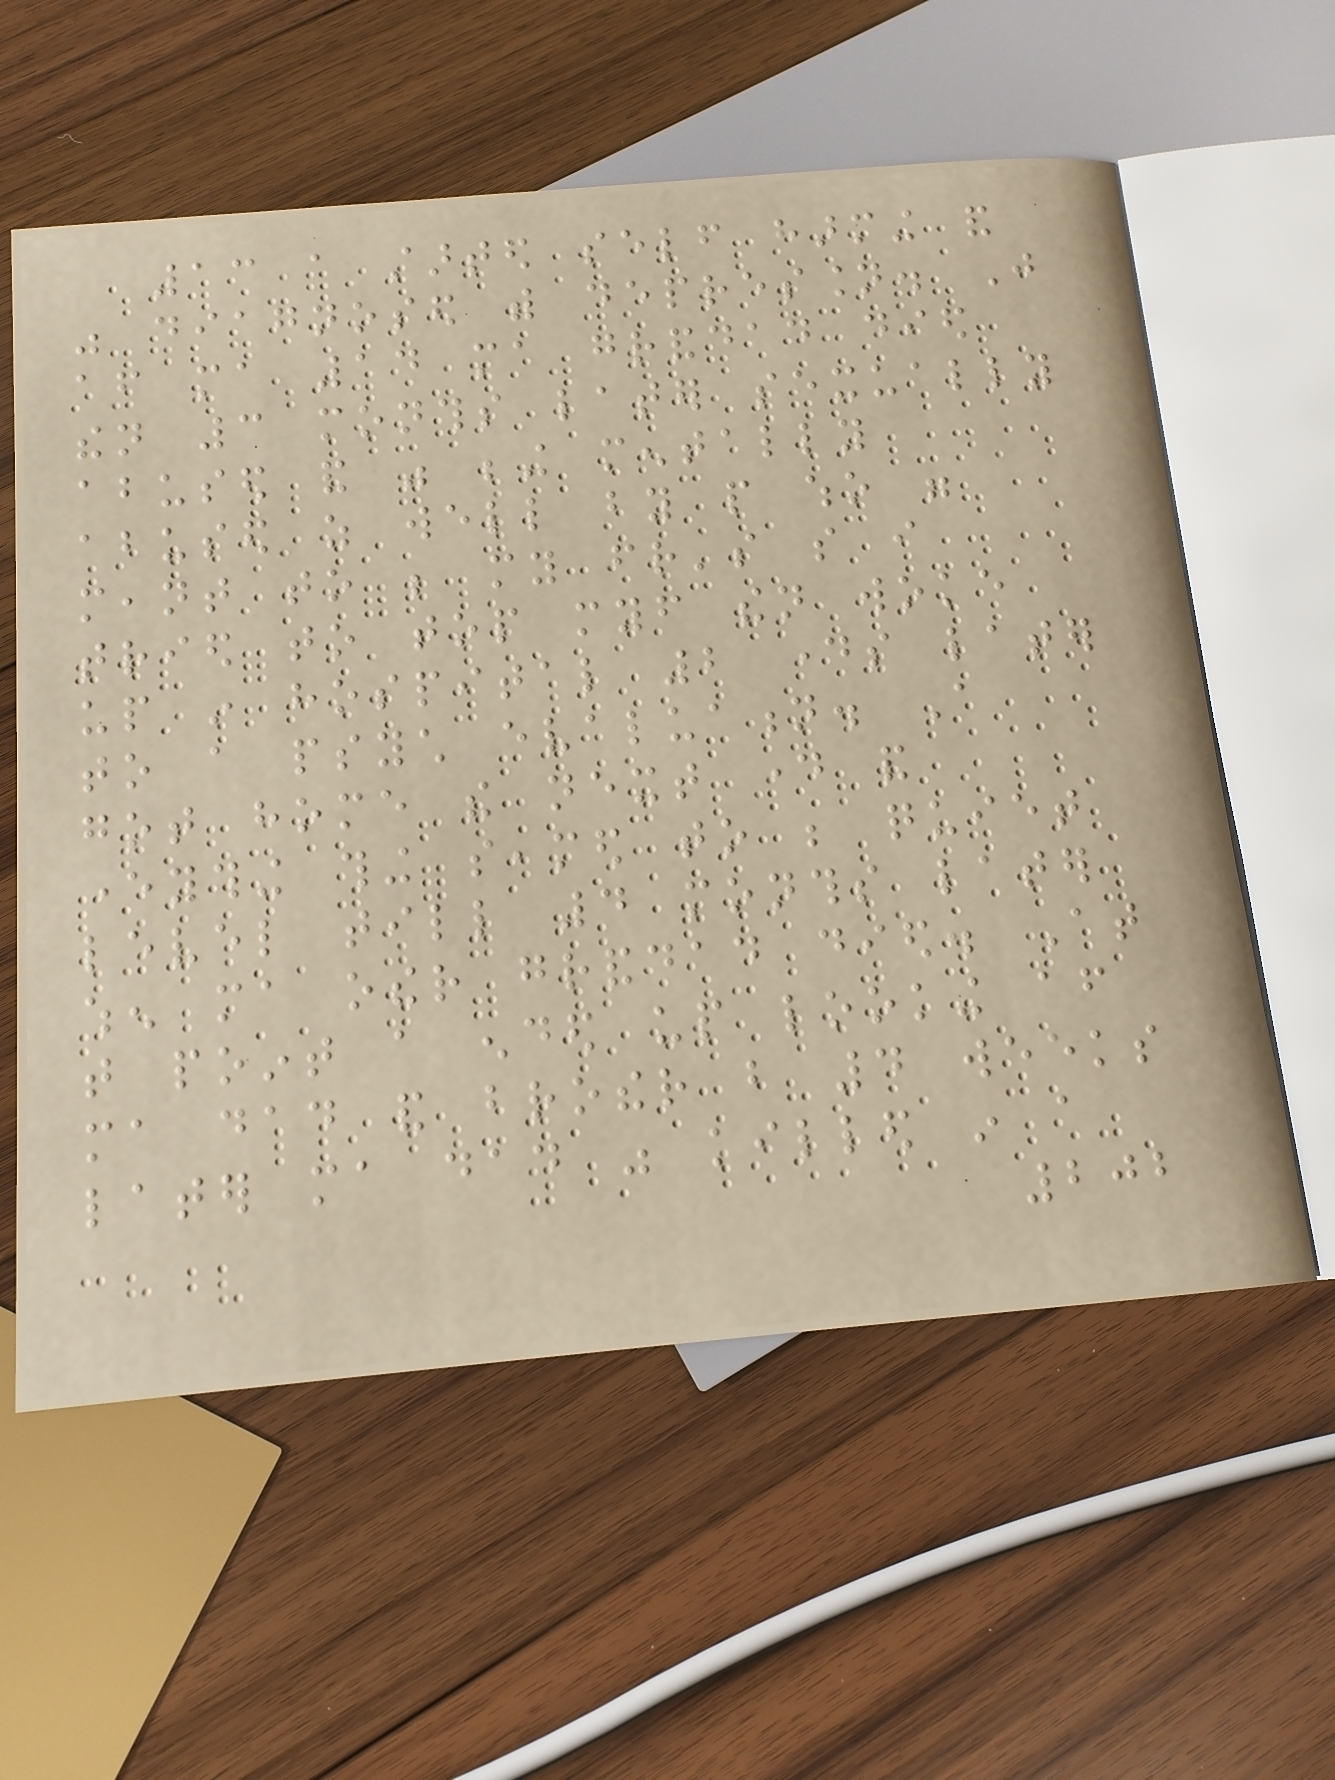13 a started self harming and
was diagnosed with depression. Just
after ma 14 ma granddad died
then 3 months later sexually
abused and was being mentally
abused as well by people who were
meant to be my friend's so i
tried to top myself then woke
up in hospital 2 days later
to a psych evaluation. A
got home the next day and
everything thing seamed to be quiet
level till 4 months later
when ma other granddad died. At
that point a ended up looking after
ma dad and brother but 4 weeks
later ma dad was killed in a
202
